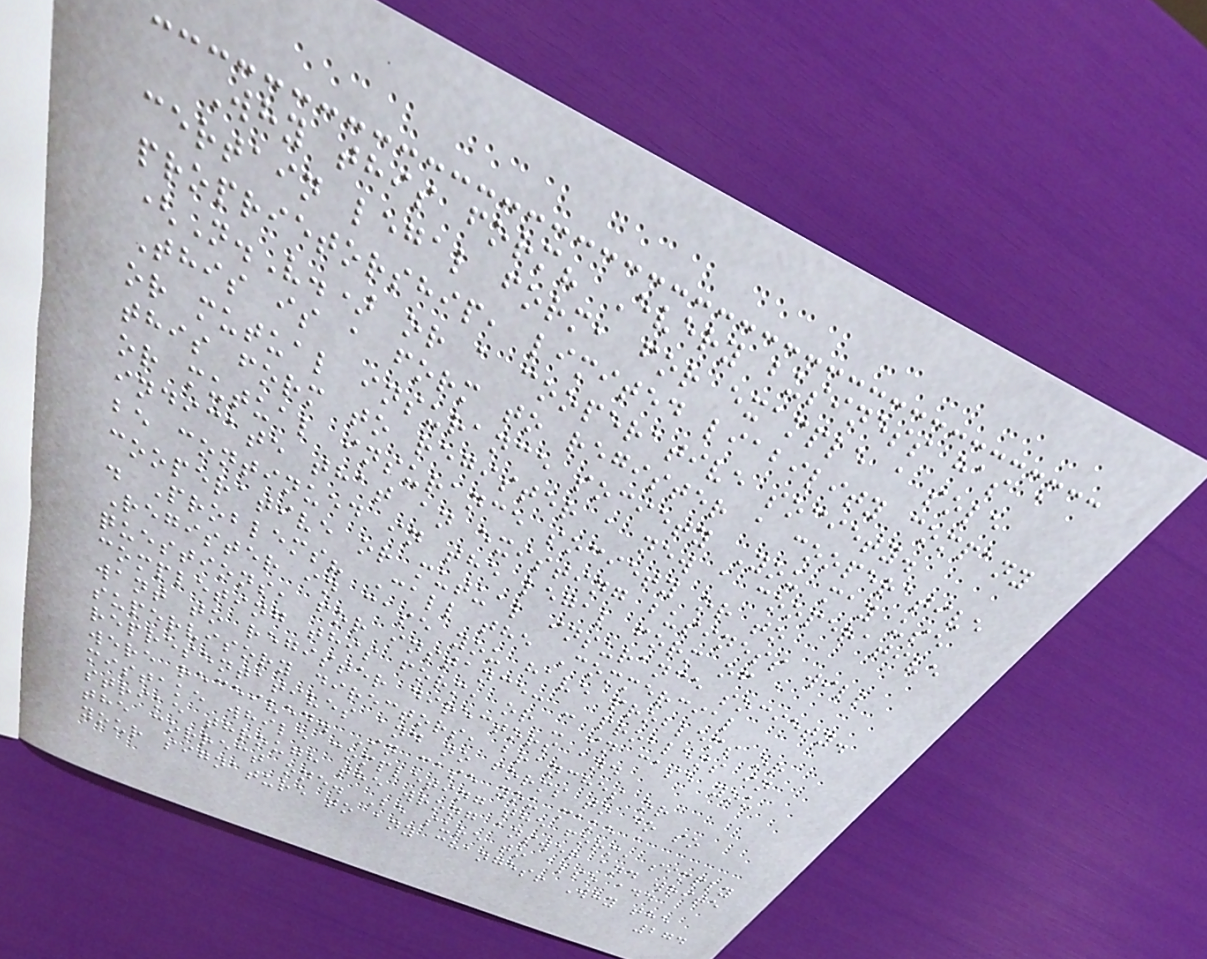Why this form? Every business has a
certain legal form, for example a sole
proprietorship, limited liability company
(N.V.) or a cooperative society.
This is a form to register a cooperative
or mutual insurance society You may use
this form to register a new a cooperative
or mutual insurance society or to
indicate that an existing business will
be continued in the legal form of a
cooperative or mutual insurance society.
. Problems? Call the Commercial
Register in case you have problems or
questions, for instance: - problems in
completing this form, or - in case you
want to register directors and
supervisory directors, branches or
representatives and no forms to do so
were received. In case you make a
mistake while completing the form, simply
strike through the wrong answer and write
the correct one. Be sure to also add
your signature to any changes! Why the
274
